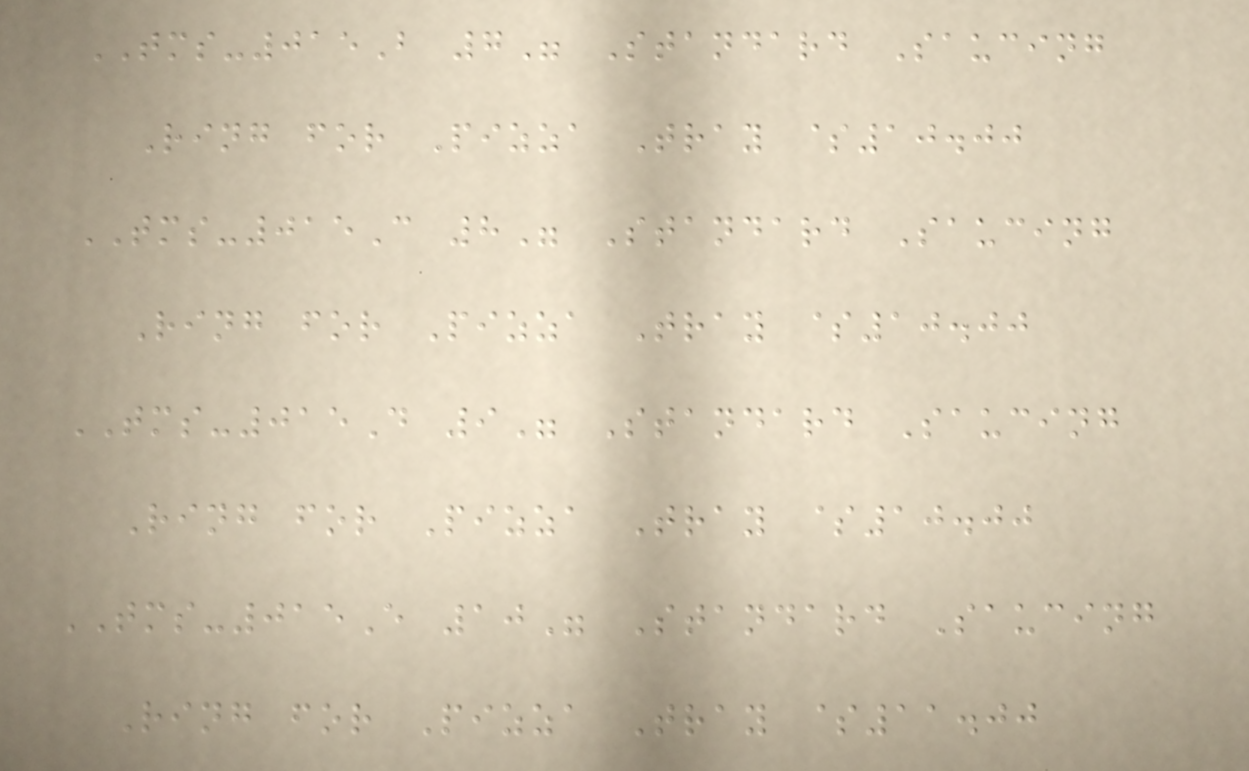TMS-015B 7" Standard Saucing
Ring for Pizza Tray $10.00
TMS-015C 8" Standard Saucing
Ring for Pizza Tray $10.00
TMS-015D 9" Standard Saucing
Ring for Pizza Tray $10.00
TMS-015E 10" Standard Saucing
Ring for Pizza Tray $11.00
